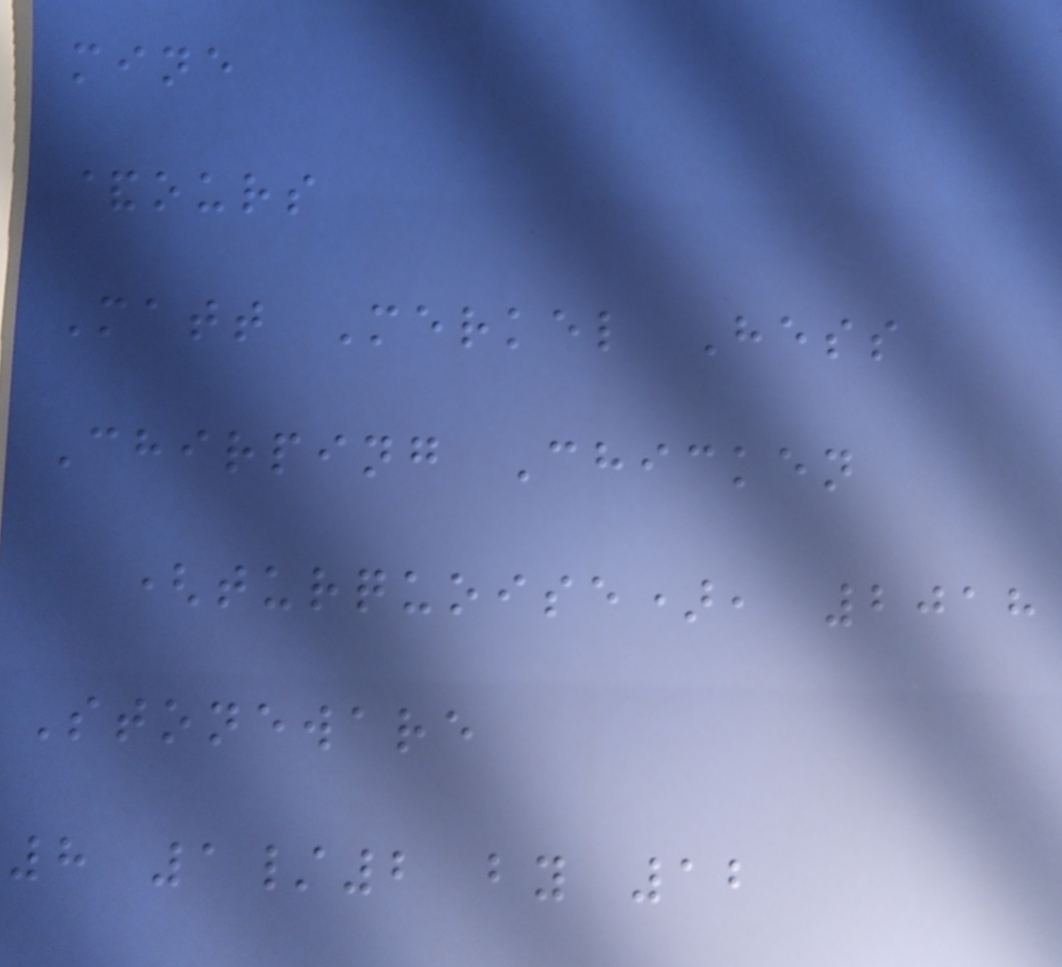mine
&ours
Matt Merkel Hess
Chirping Chicken
(turquoise), 2018
Stoneware
8 1/2 by 12
